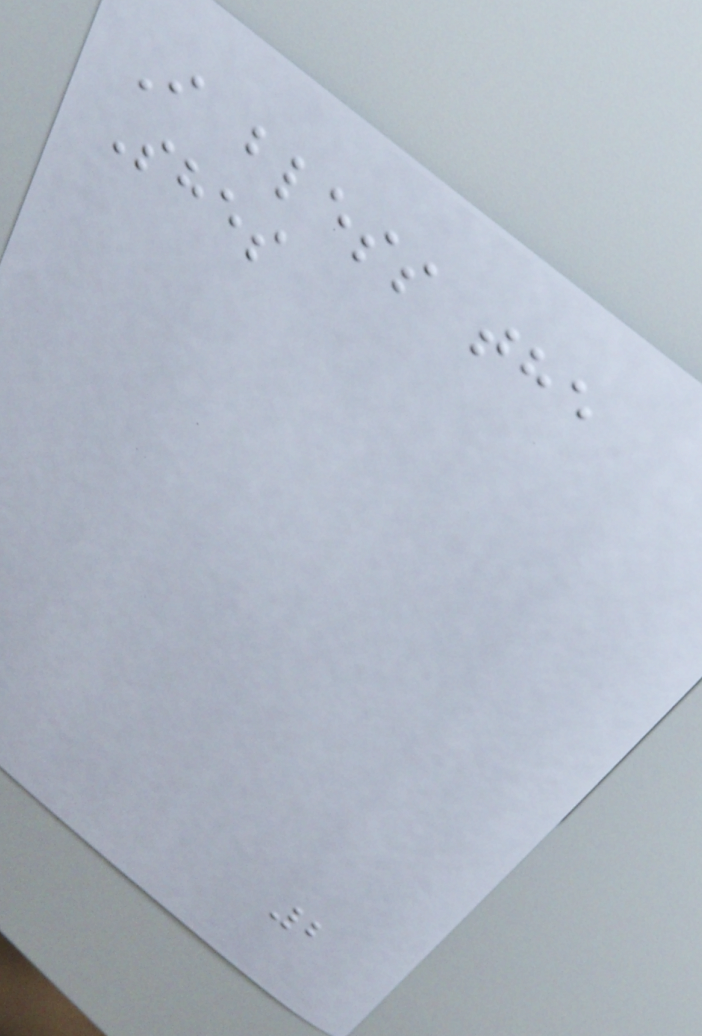I bless the
Shes
2
